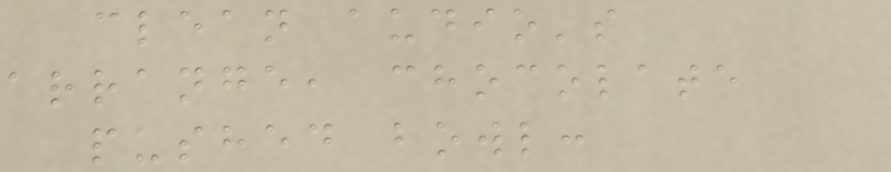clean audio's
arrange, chocolate
pushed bowl:
